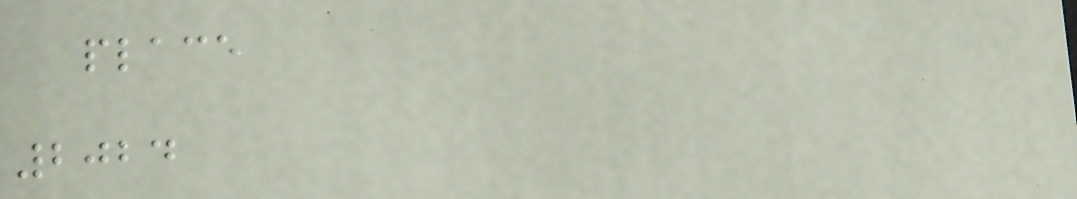place
2024
